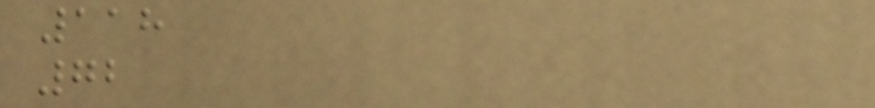118
72
